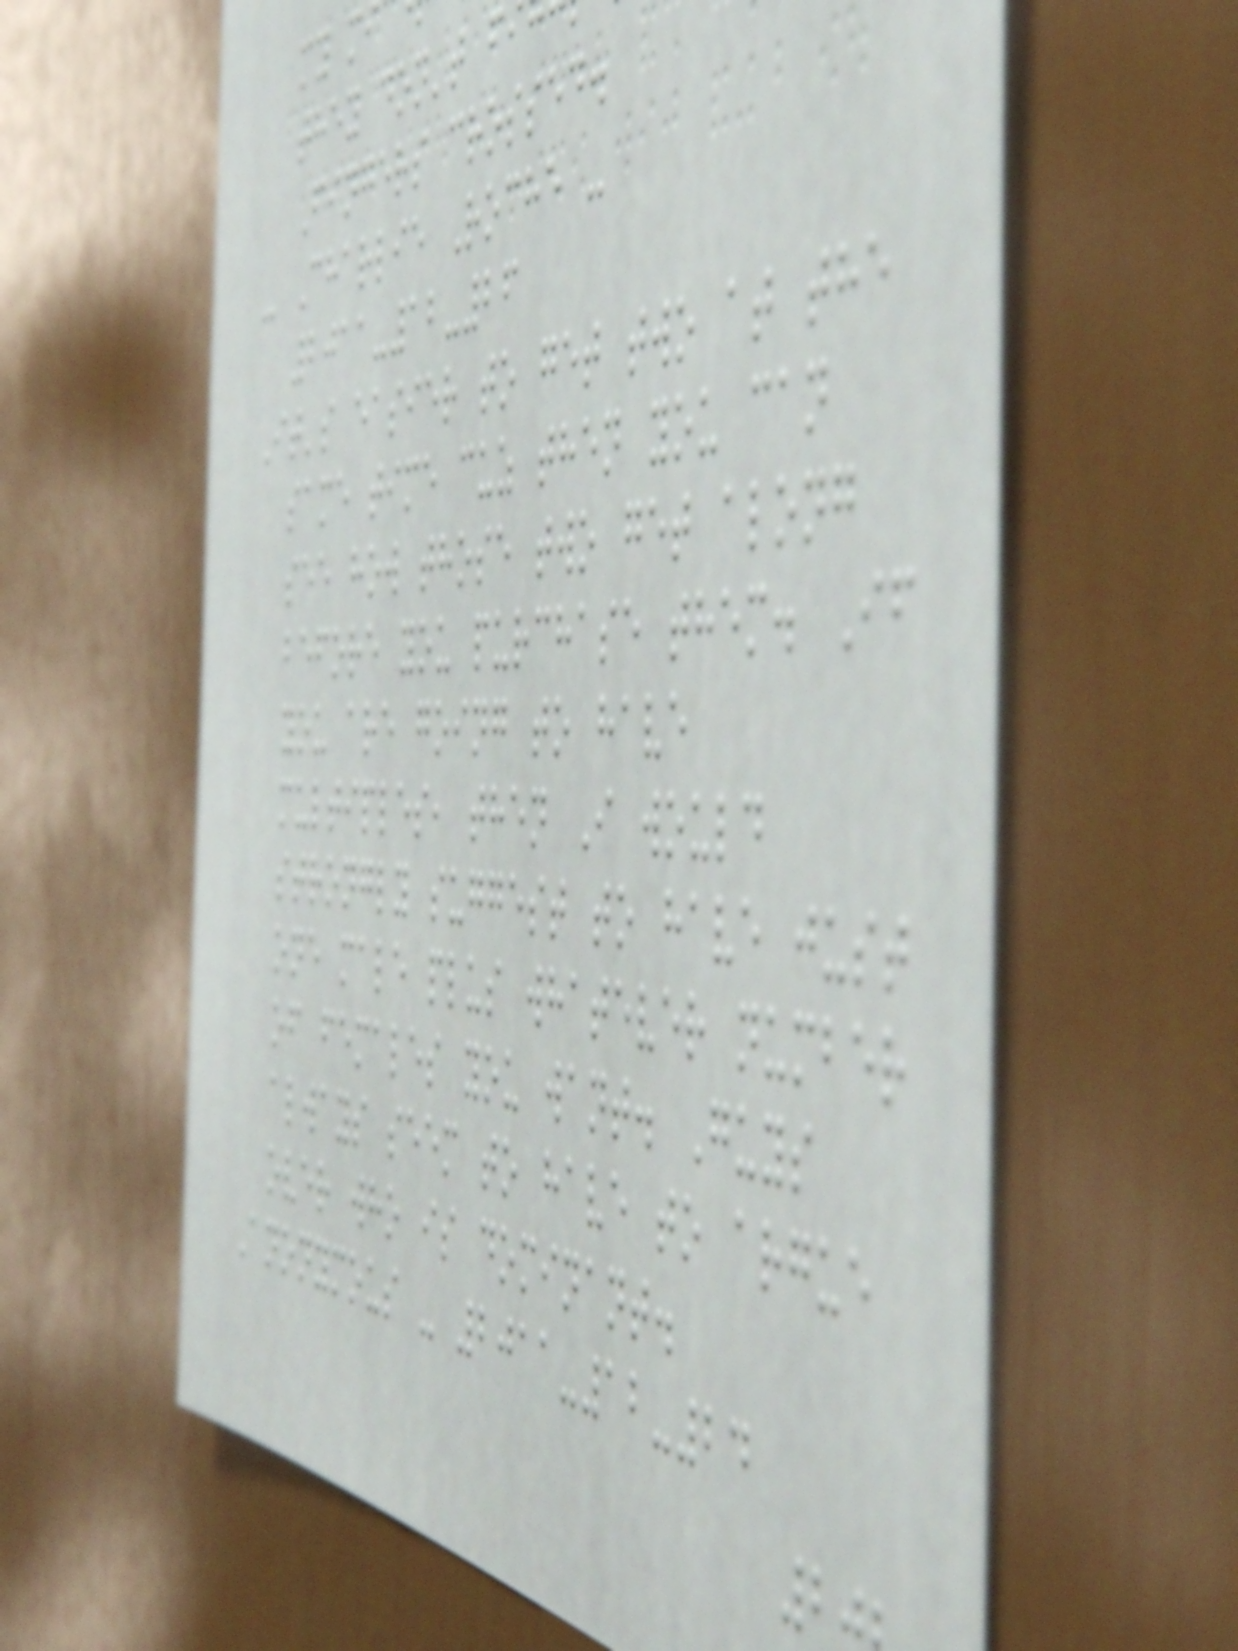they don't f
Fingers crossed.
- Charlie Roche -
2011-12-26
It's easier to get two at the
same time cuz then you can
see how those two get along
before you purchase them. If
you are going to have
multiples, then I would
strongly suggest to have just
one male plus whatever number
of females you want. Guys
always seem to have to argue
over who is dominant.
Anonymous - 2011-12-24
